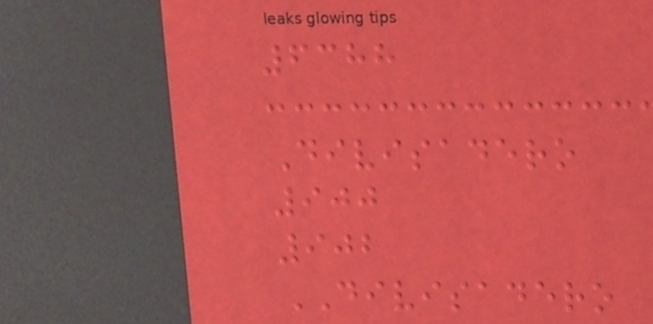6388
Divisadero
900
902
DIVISADERO
